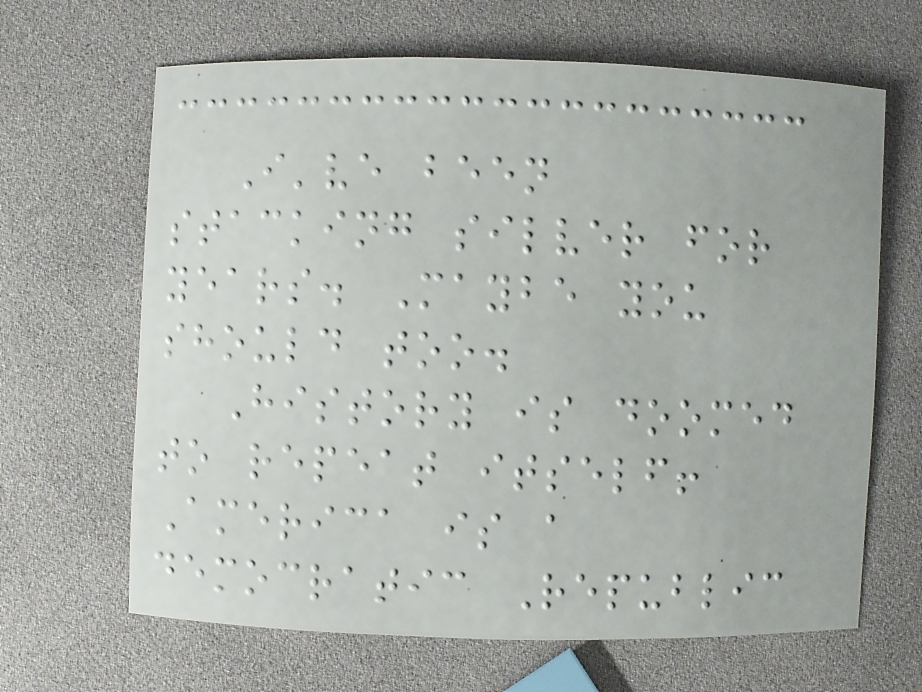I've been
stacking silver for
years. Maybe you
should too.
History is doomed
to repeat itself!
America is a
democratic Republic
